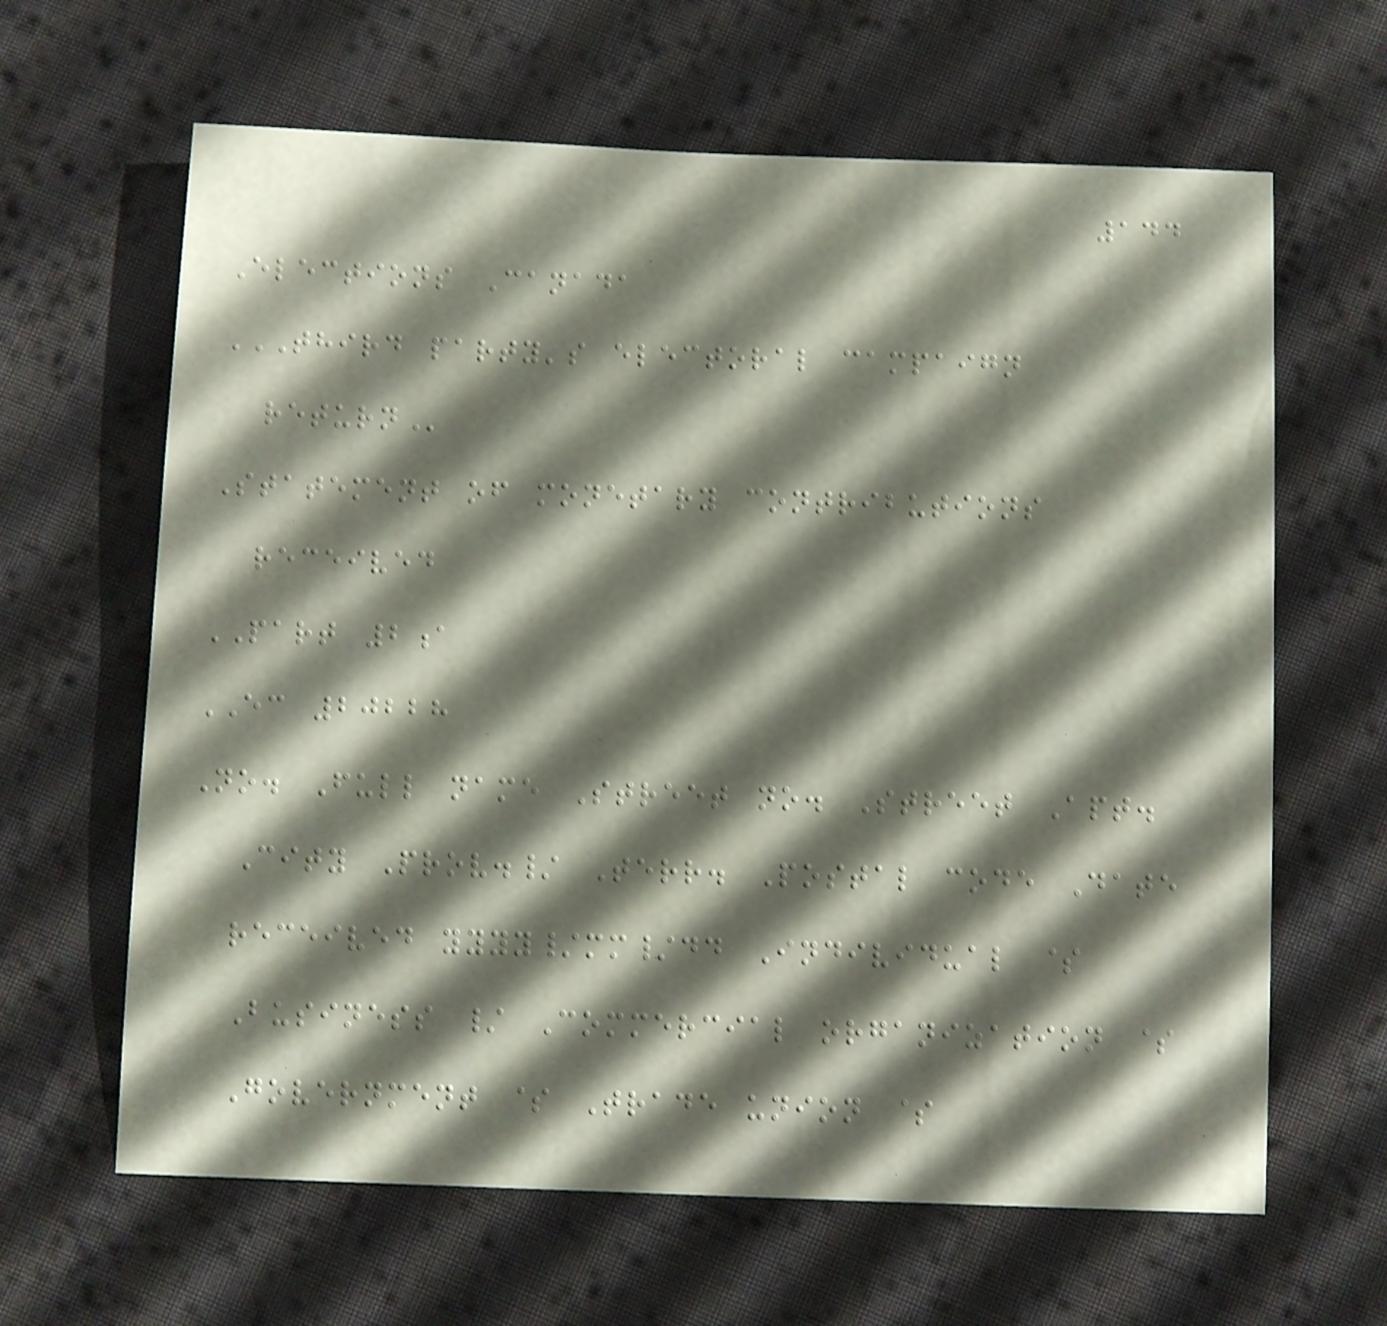144
Elections Canada
THIRD PARTY'S ELECTORAL CAMPAIGN
RETURN
Statement of monetary contributions
received
PART 2a
EC 20228
No. Full name Street no. Street Apt.
City Prov./ Terr. Postal code Date
received yyyy/mm/dd Individual $
Business / Commercial organization $
Government $ Trade union $
